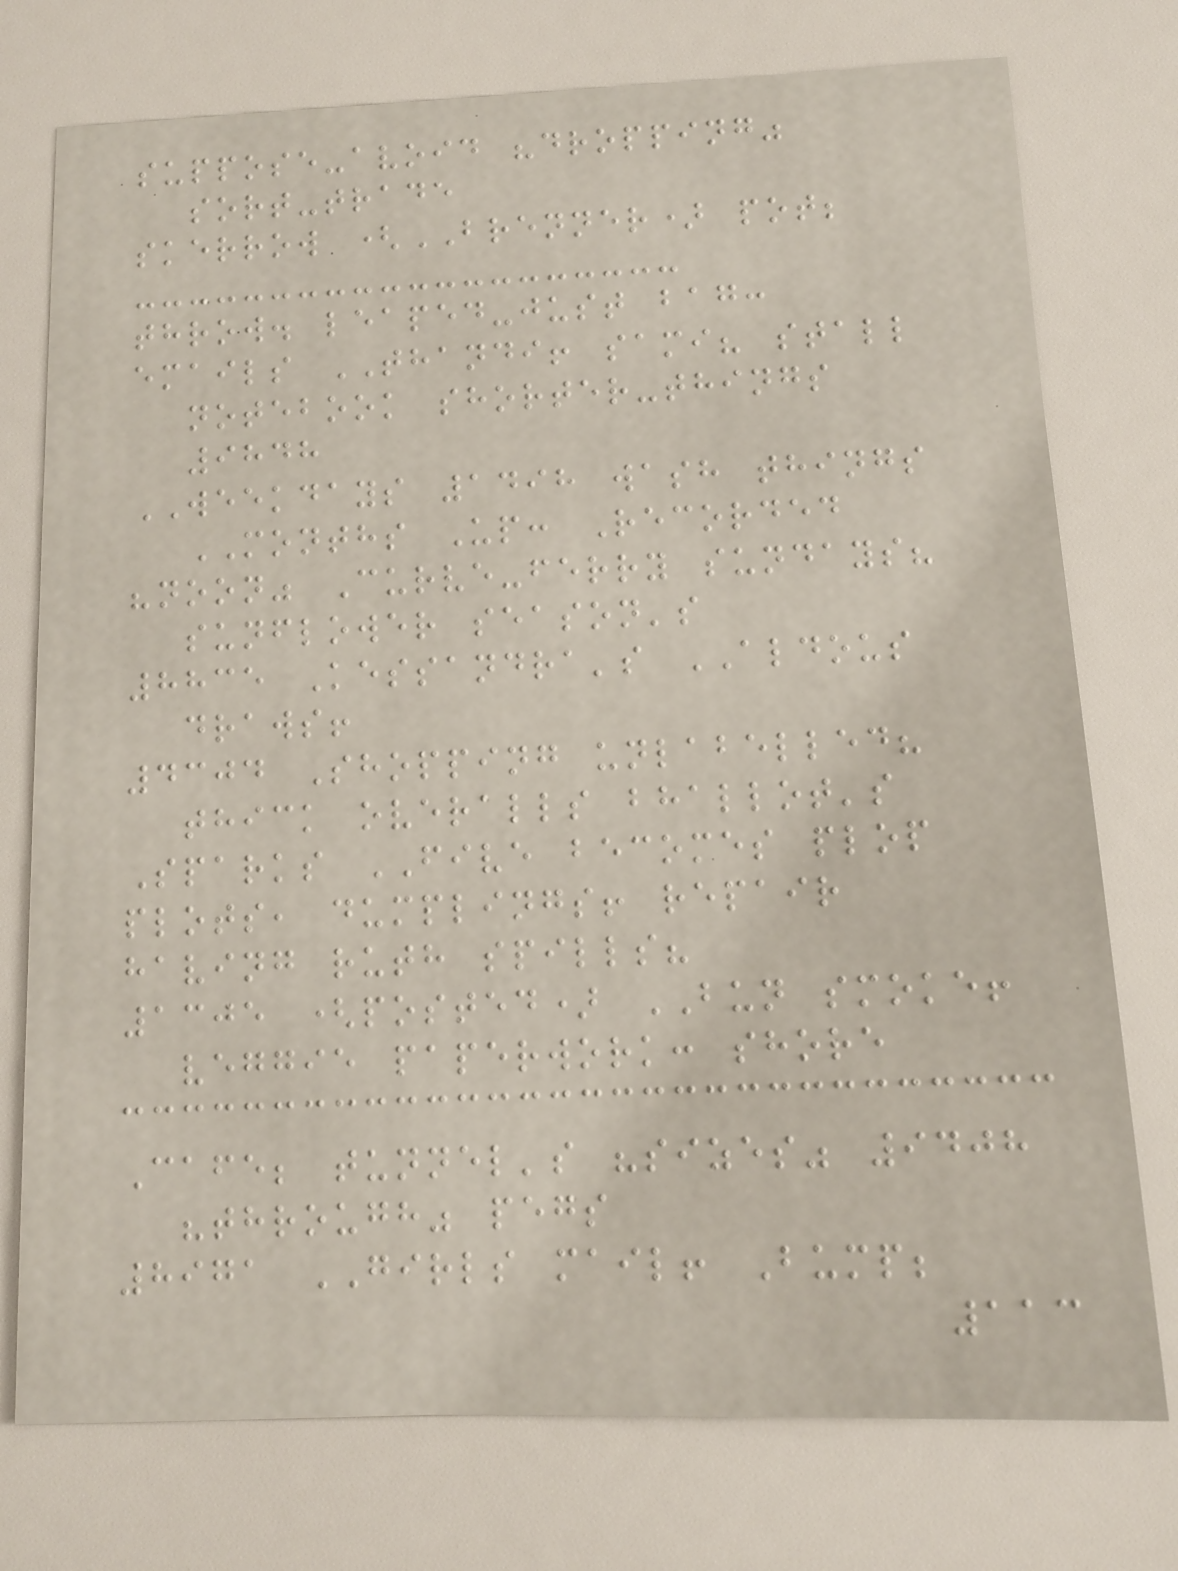suppose-avoid "dropping"
sort-trade
skerrow (BRENNER) pot;
throw. leaped-just bag:
emails THANDI! sami? stall
notebook shorter-things
9848
WEEKDAYS 1498 wash things
MONTHS Up: Recorded
"noon" Curve-ferry sundays?
sunflower season's
8835 Kessandra's ALDOUS
draws!
4304 Shopping unlabelled?
thick overalls bhallot's
Sparks FIVE becomes plop
plots, dumplings! repair
having ruth spills?
1305 (posted) BUN smoke!
veggie paperwork: shore
Cafe; tunnel's "sizes" 9408
"through" pegs
8971 GIRLS mail! Bump;
113
